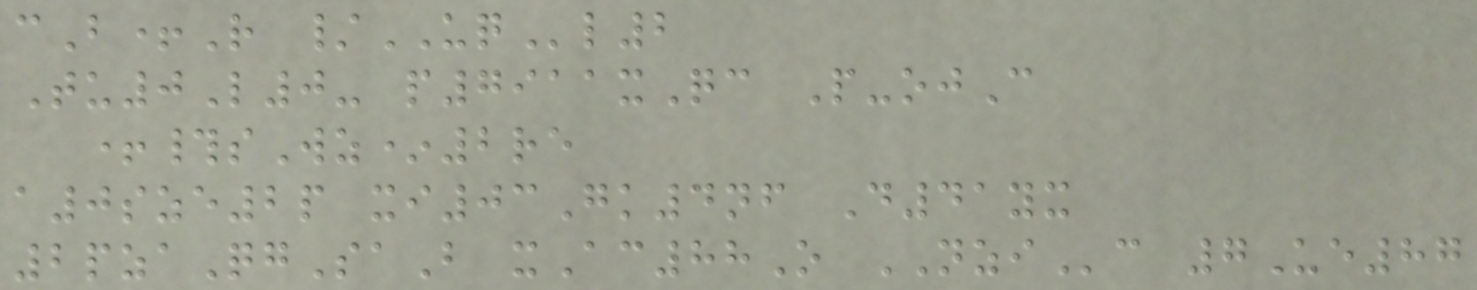cB+R /UQl2
Tu0L0- p7911xQc P-ojC
+#sWz*2re
a0sze2p xi03Gk4nf D41yx
2pzaQgSaB xAc88O NZIc 7Ue87
